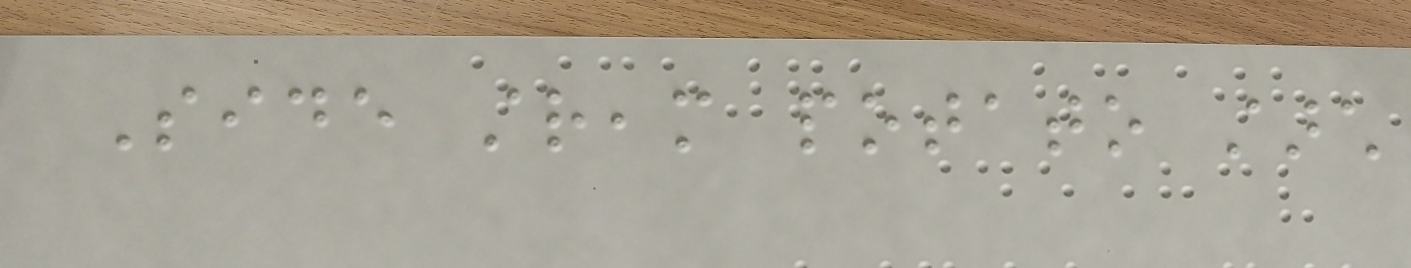Side stream potato starch
